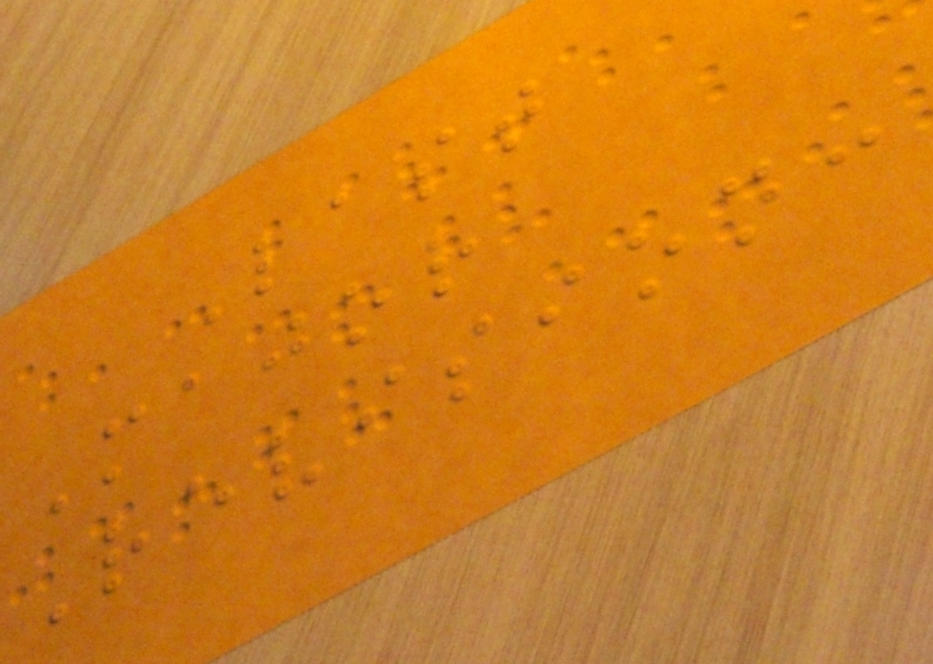Last
Major
Revision:
